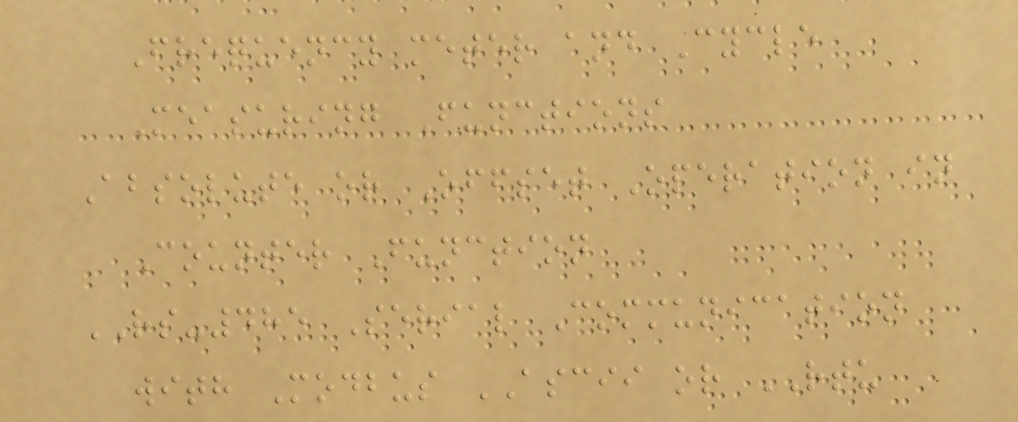Frequency meter and Cycle
Measuring Functions
Absolute or Offset Operation in
Counter Function
RS-485 Serial Communication
with Modbus ASCII or RTU
